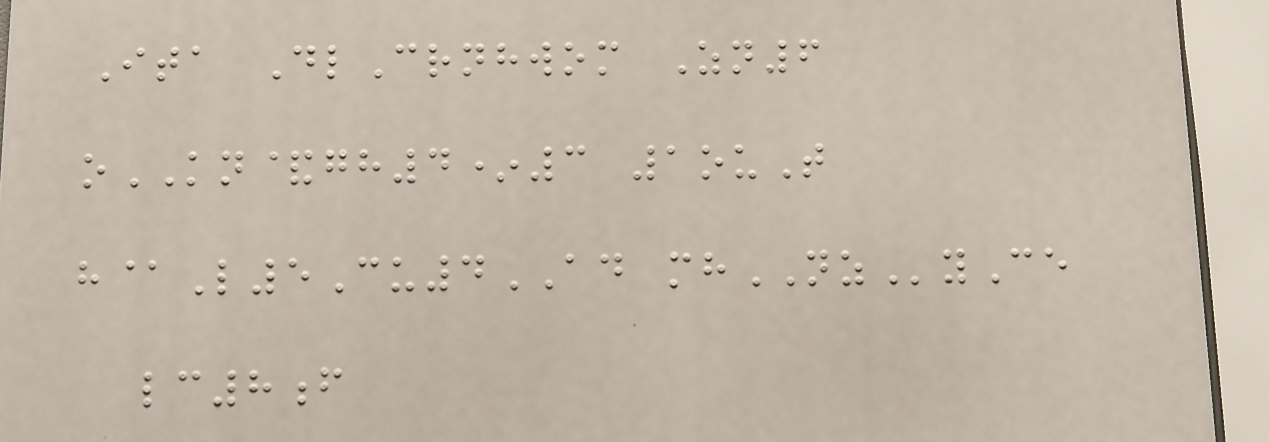Ita DlCrnhwom Zn6
oKN&gh4*3 1ouT
h@L5Cu4AD mhNZyCe
lc8f
